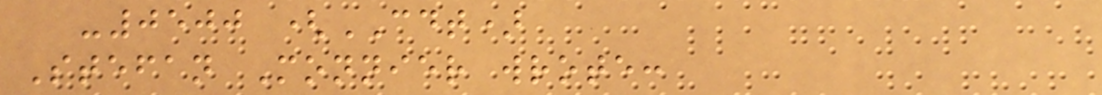-0500 (CDT)
Stefan Monnier wrote:
